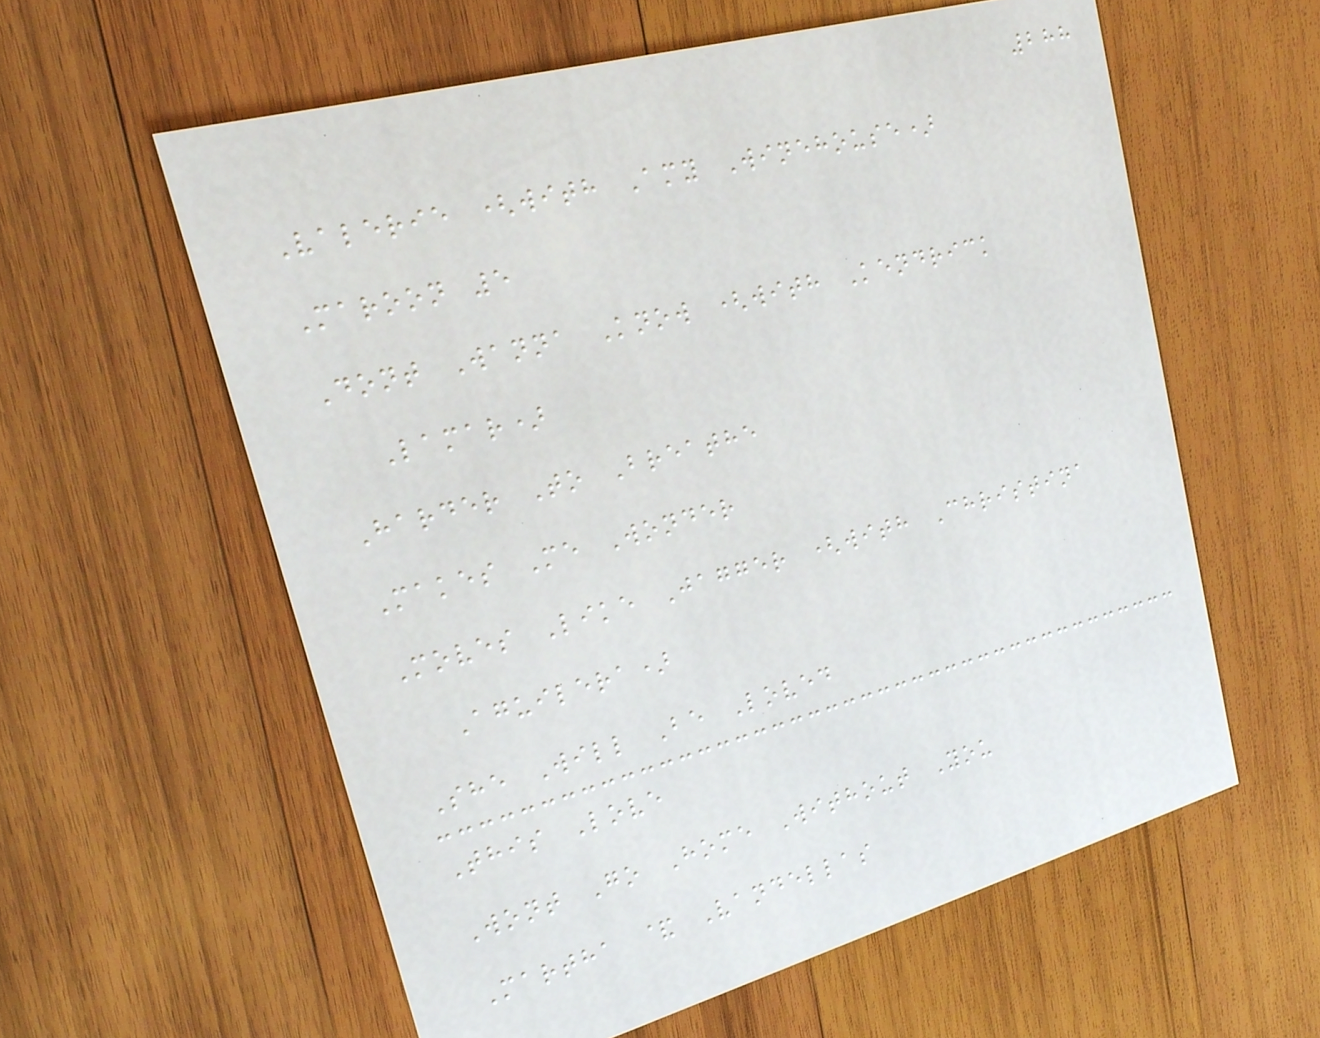288
Valerie (with Amy Winehouse)
Maroon 5
Dont Wanna Know (with Kendrick
Lamar)
Harder To Breathe
Makes Me Wonder
Moves Like Jagger (with Christina
Aguilera)
She Will Be Loved
This Love
Wont Go Home Without You
Martha & Vandellas
